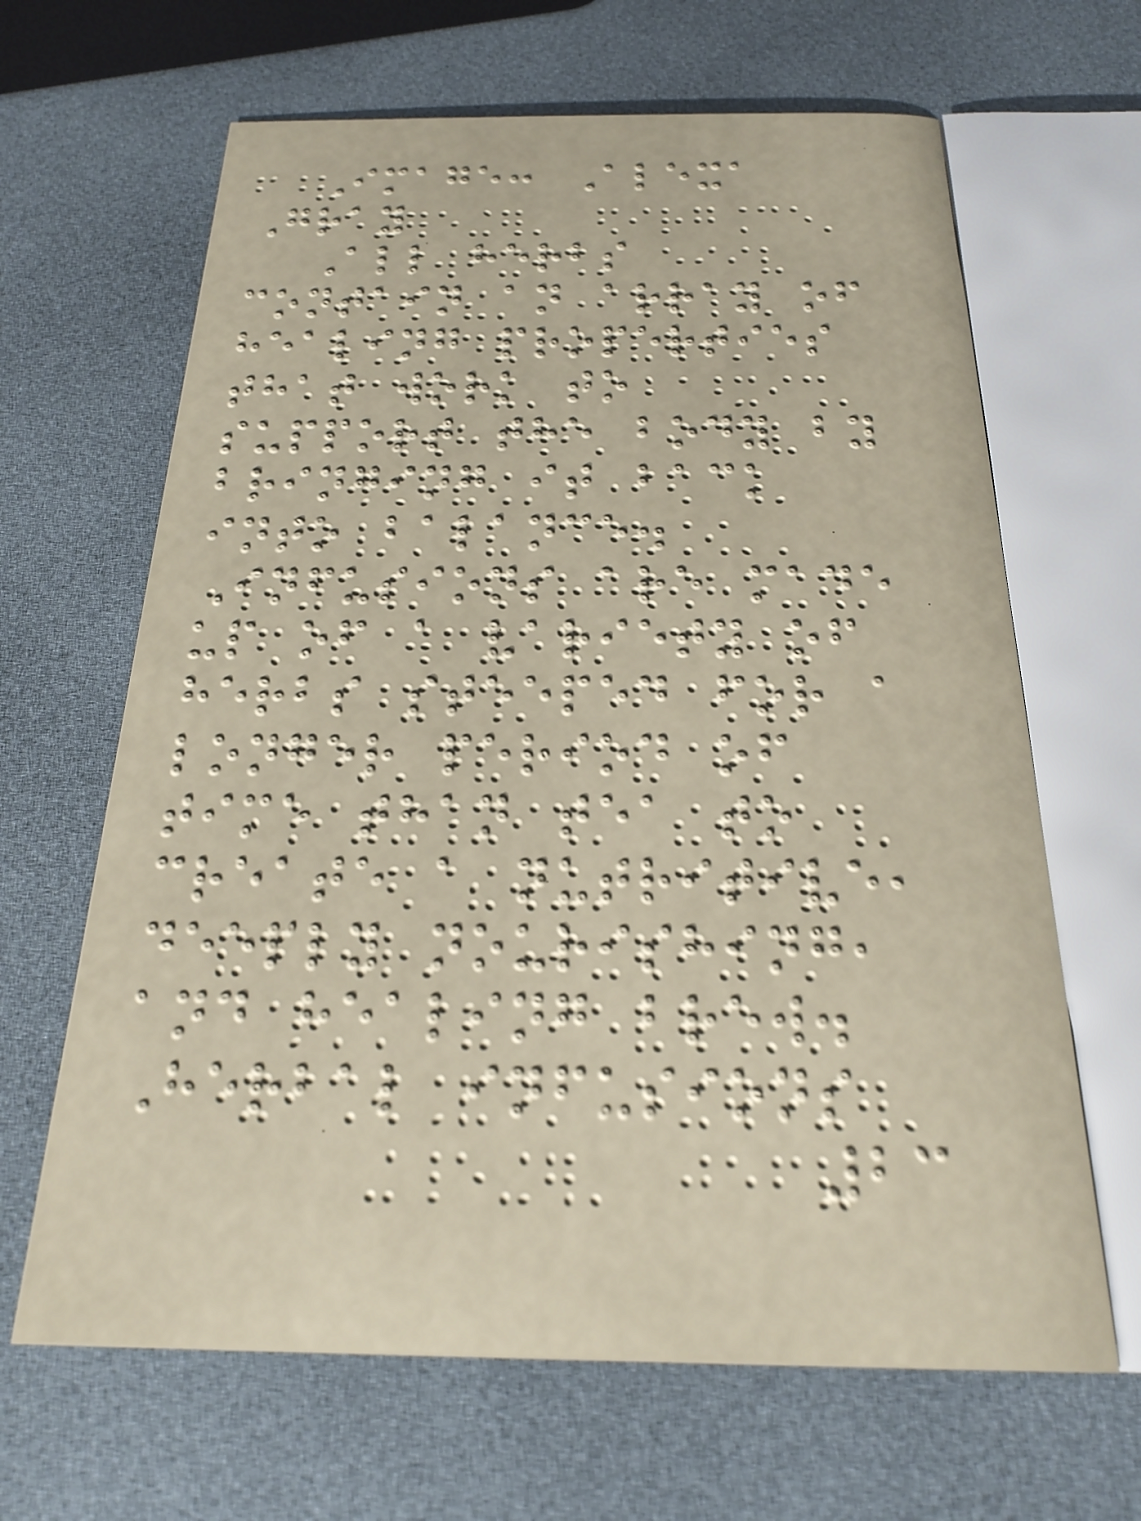Image: Alexa
Gray
All herbs
contain an array of
healing properties
that work to
support the body by
bringing it back
into balance.
Infusions are made
up of a variety of
herbs steeped for a
longer period of
time than tea to
create a nutritive,
deeply nourishing,
and healing brew.
Herbal infusions
23
